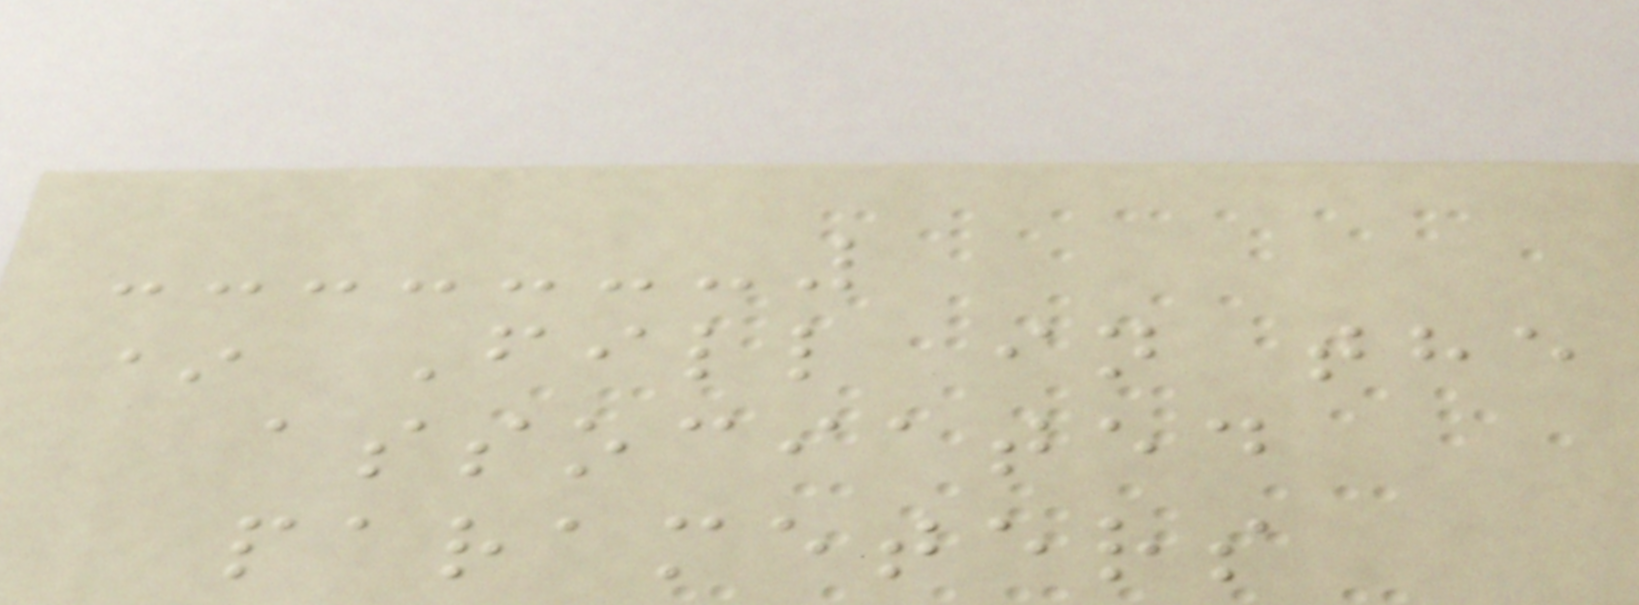* Fill in the
associated
parameters
